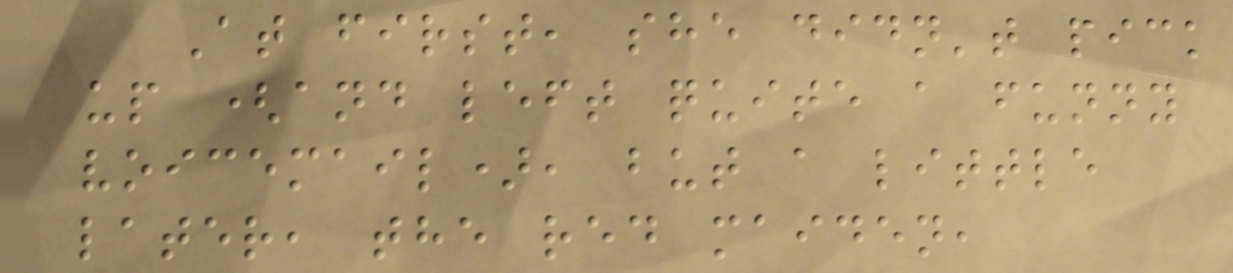At first, she didn't pick
up (and left quite a funny
voicemail), but a little
later, the red maiden,
